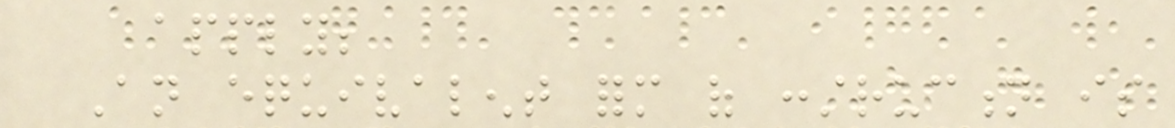apply;
An equivalent form of construction is
